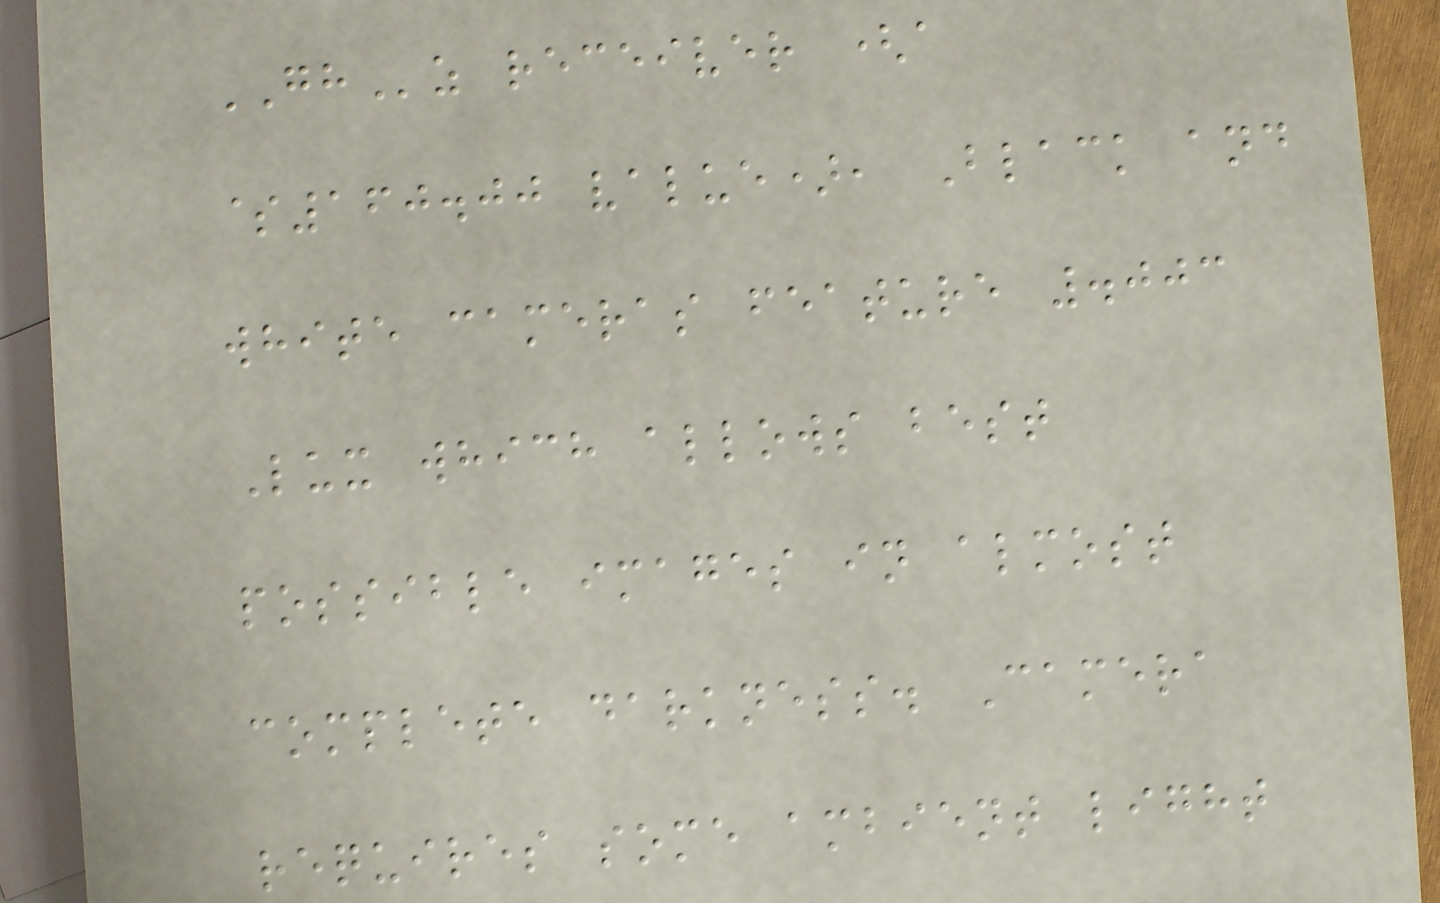GHz receiver (a
$160.00 value), Black and
white cameras feature .003
Lux which allows best
possible images in almost
complete darkness. Camera
requires some ambient light
